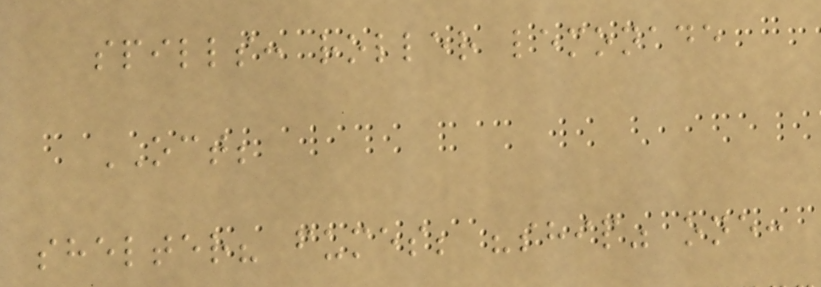spills: roller lemonade
OCT;
shelter? fumes; "ship" one:
